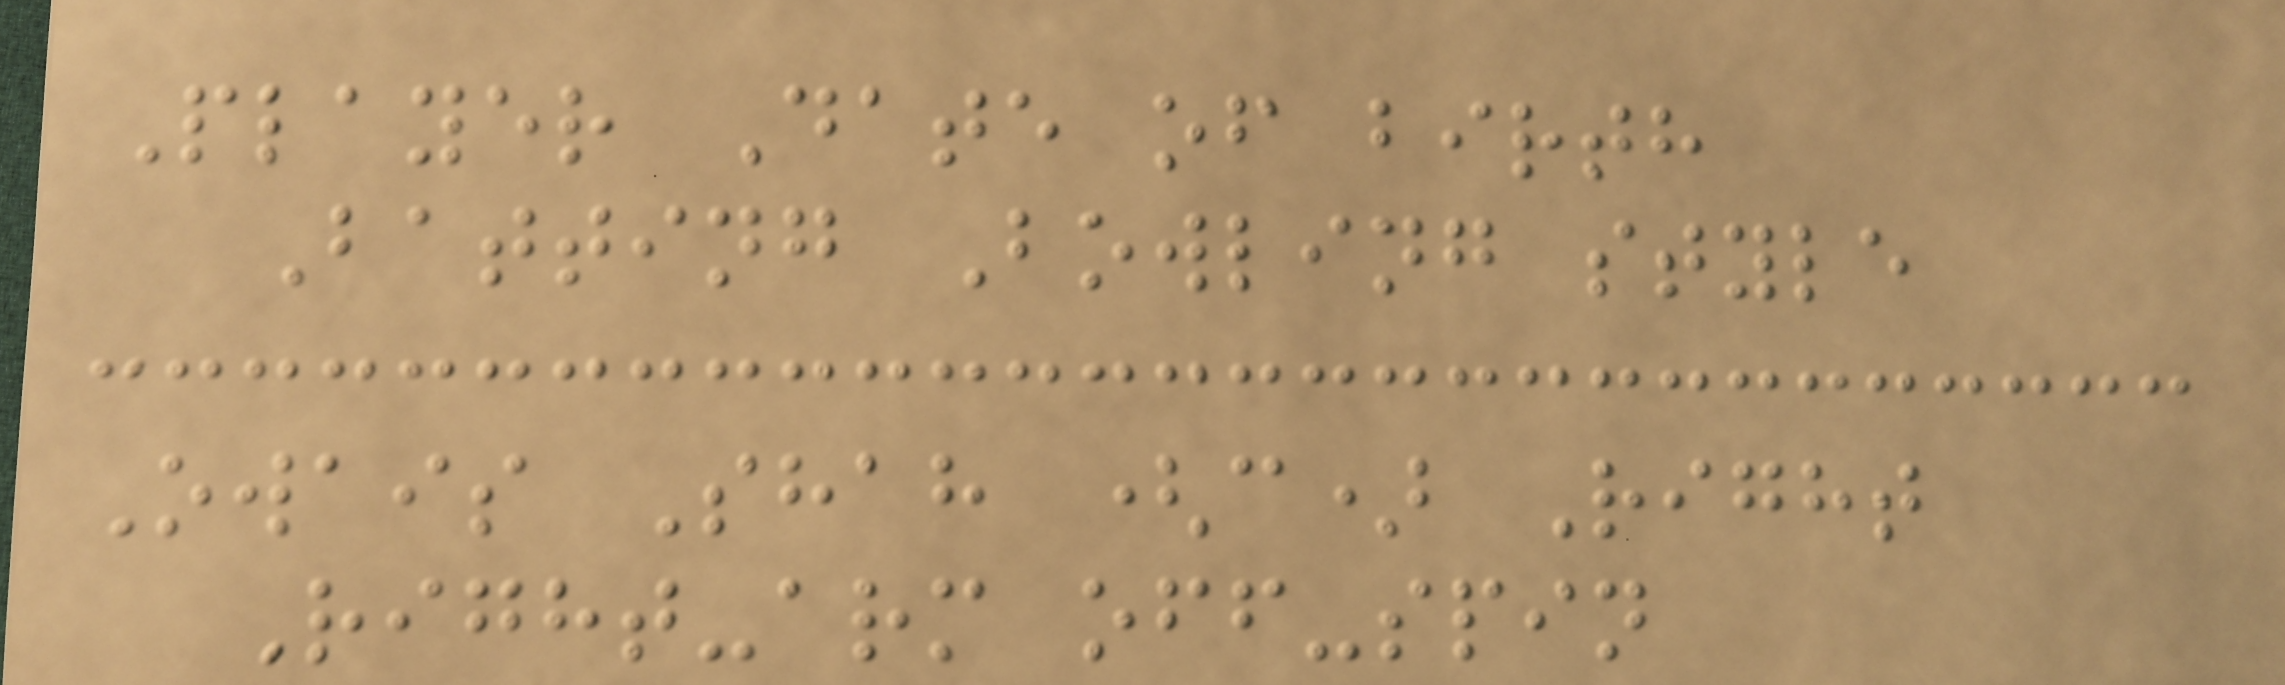Player Date of birth
Batting Bowling style
Owais Shah (c) Right
Right-arm off-spin
